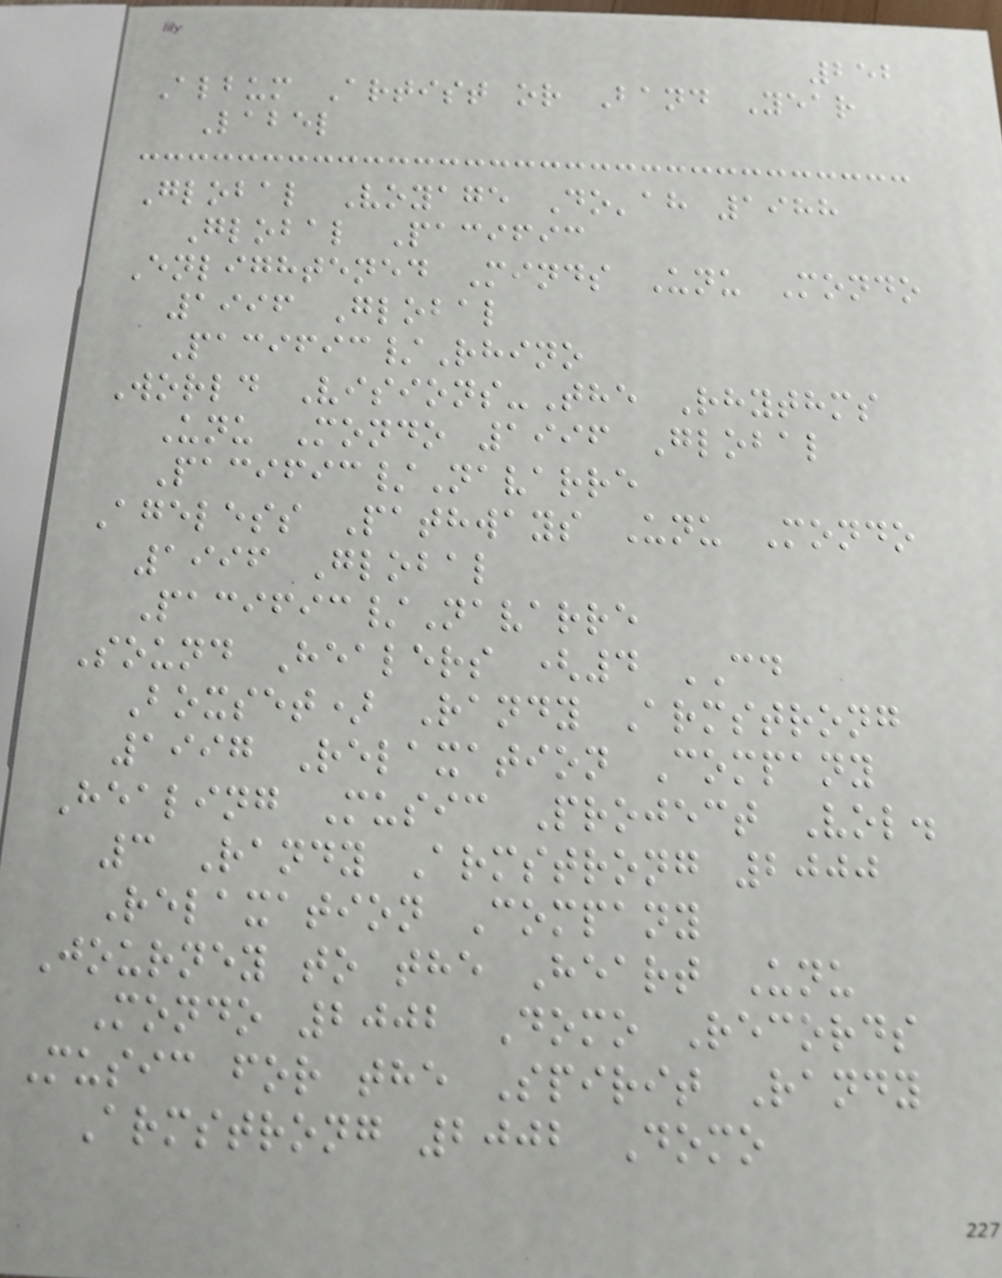252
Album Artist or Band Year
Label
Global Voyage Do'ah 1988
Global Pacific
Enlightened Minds Unu Mondo
1996 Global
Pacific/Rhino
World Visions-The Rhythms
Unu Mondo 1996 Global
Pacific/Navarre
Ageless Pathways Unu Mondo
1996 Global
Pacific/Navarre
Sound Healers (4 CD
Boxset) Randy Armstrong
1997 Relaxation Company
Healing Music Project Vol.
3 Randy Armstrong 2000
Relaxation Company
Journey to the Heart Unu
Mondo 2002 Domo Records
Music for the Spirit Randy
Armstrong 2002 Domo
